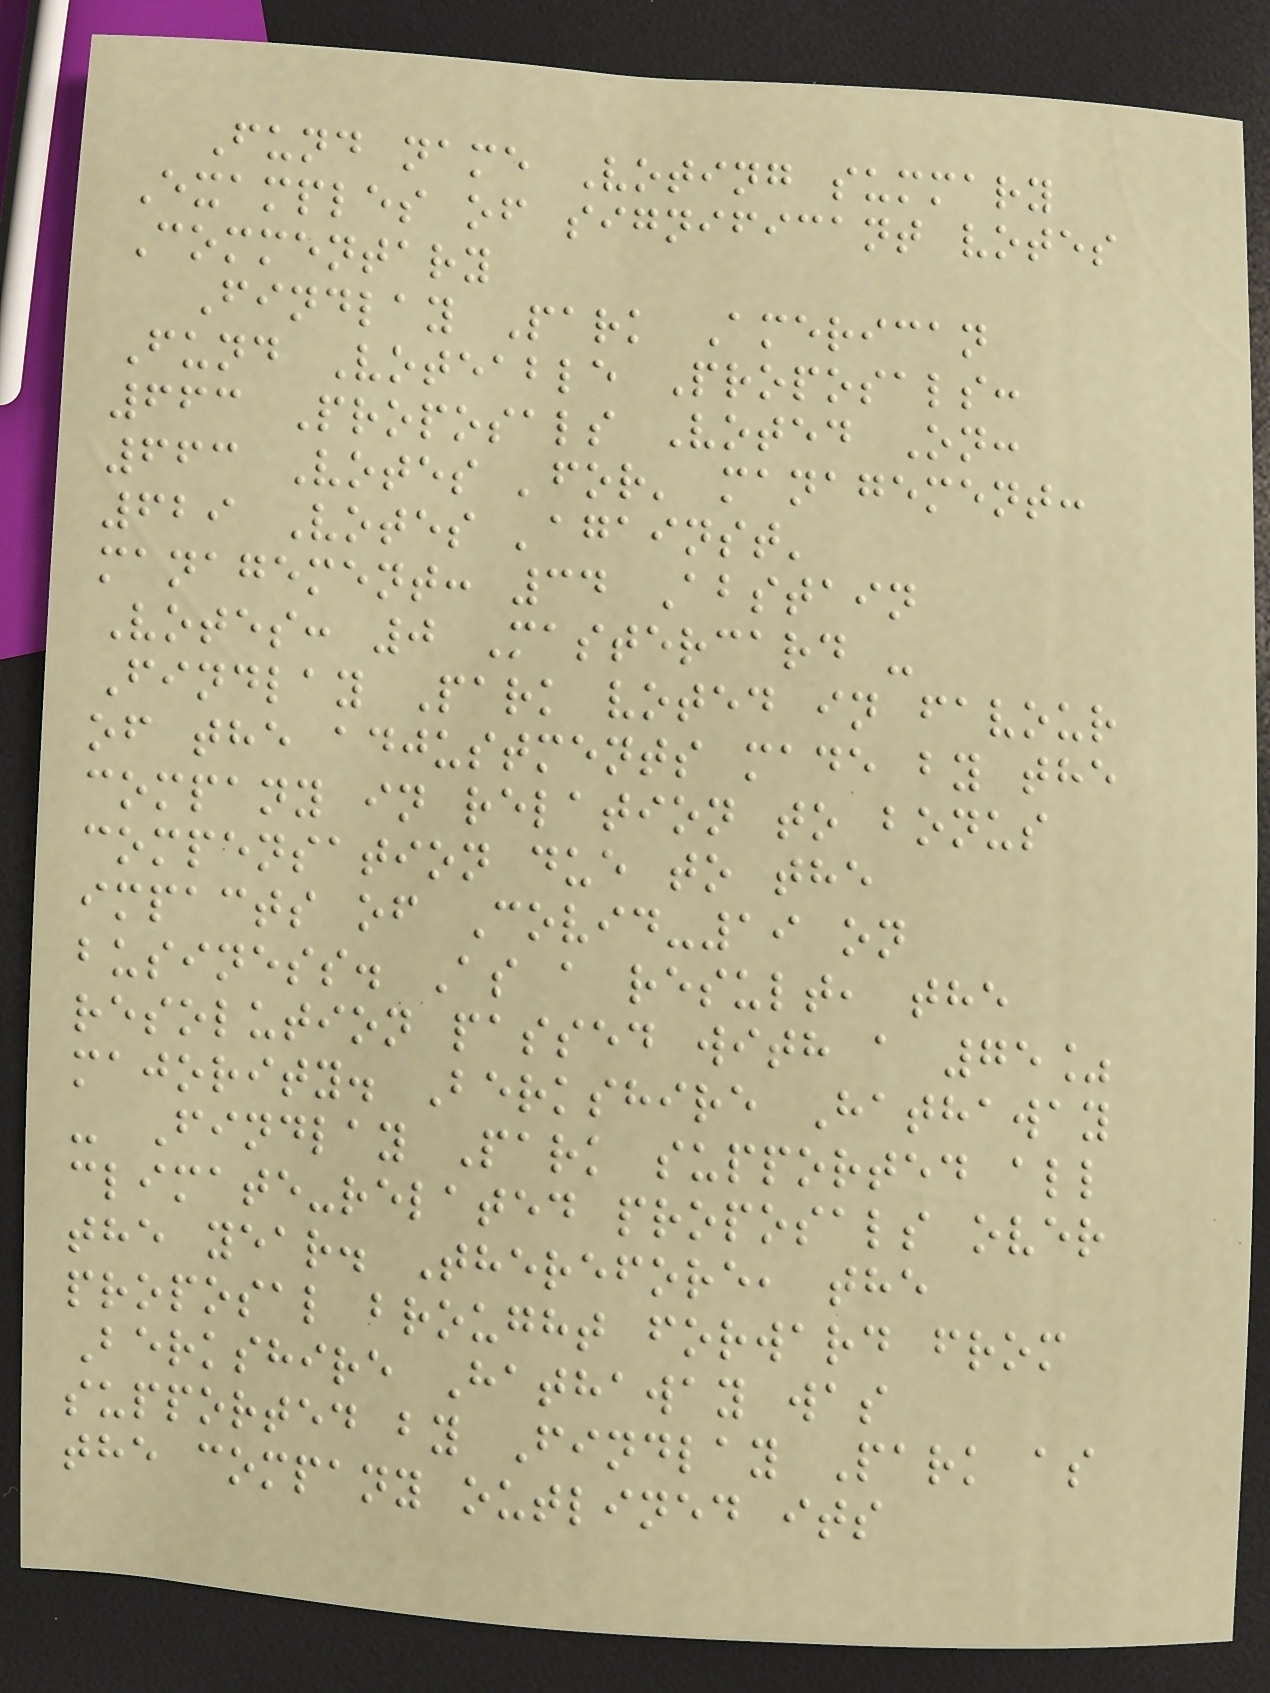Fund name Voting summary
Examples of significant votes
Commentary
Findlay Park American
Fund Voteable Proposals:
663 Proposals Voted On:
663 Votes 'for' management:
629 Votes 'against'
management: 34 Abstain
Votes: 0 Mastercard -
Findlay Park voted in favour
of the adjustments made by the
company in relation to bonus
compensation due to the
impacts of Covid-19 on
business. As a result, the
resolution passed with a 75%
majority. Berkshire Hathaway
- Findlay Park supported all
climate-related proposals over
the year. Therefore, the
proposal brought forward from
Berkshire Hathaway was
supported by Findlay Park as
the company outlined its
